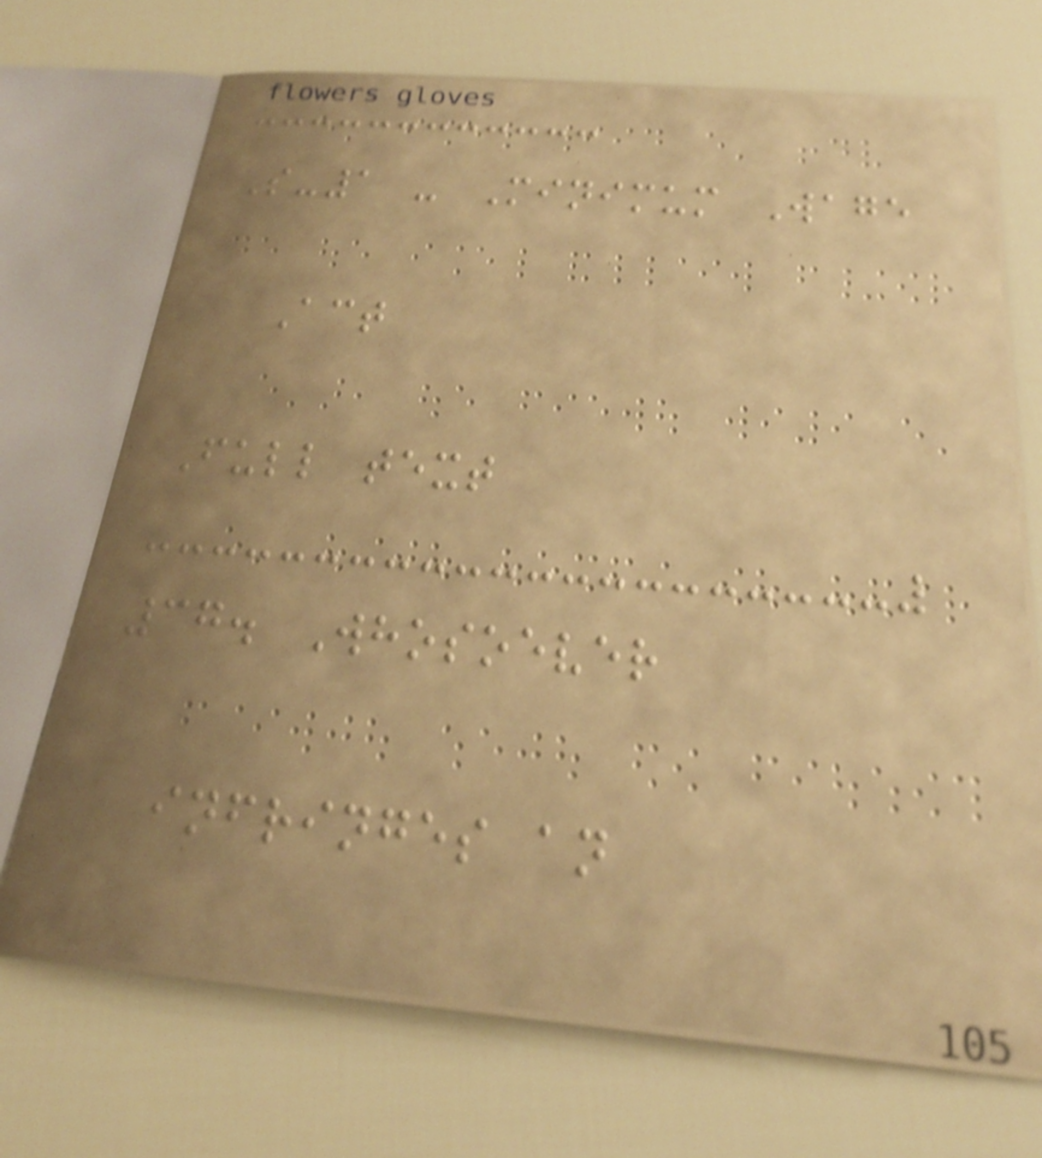S-1 - Minimum Wage
Act
Full text
37. Whosoever
infringes an
